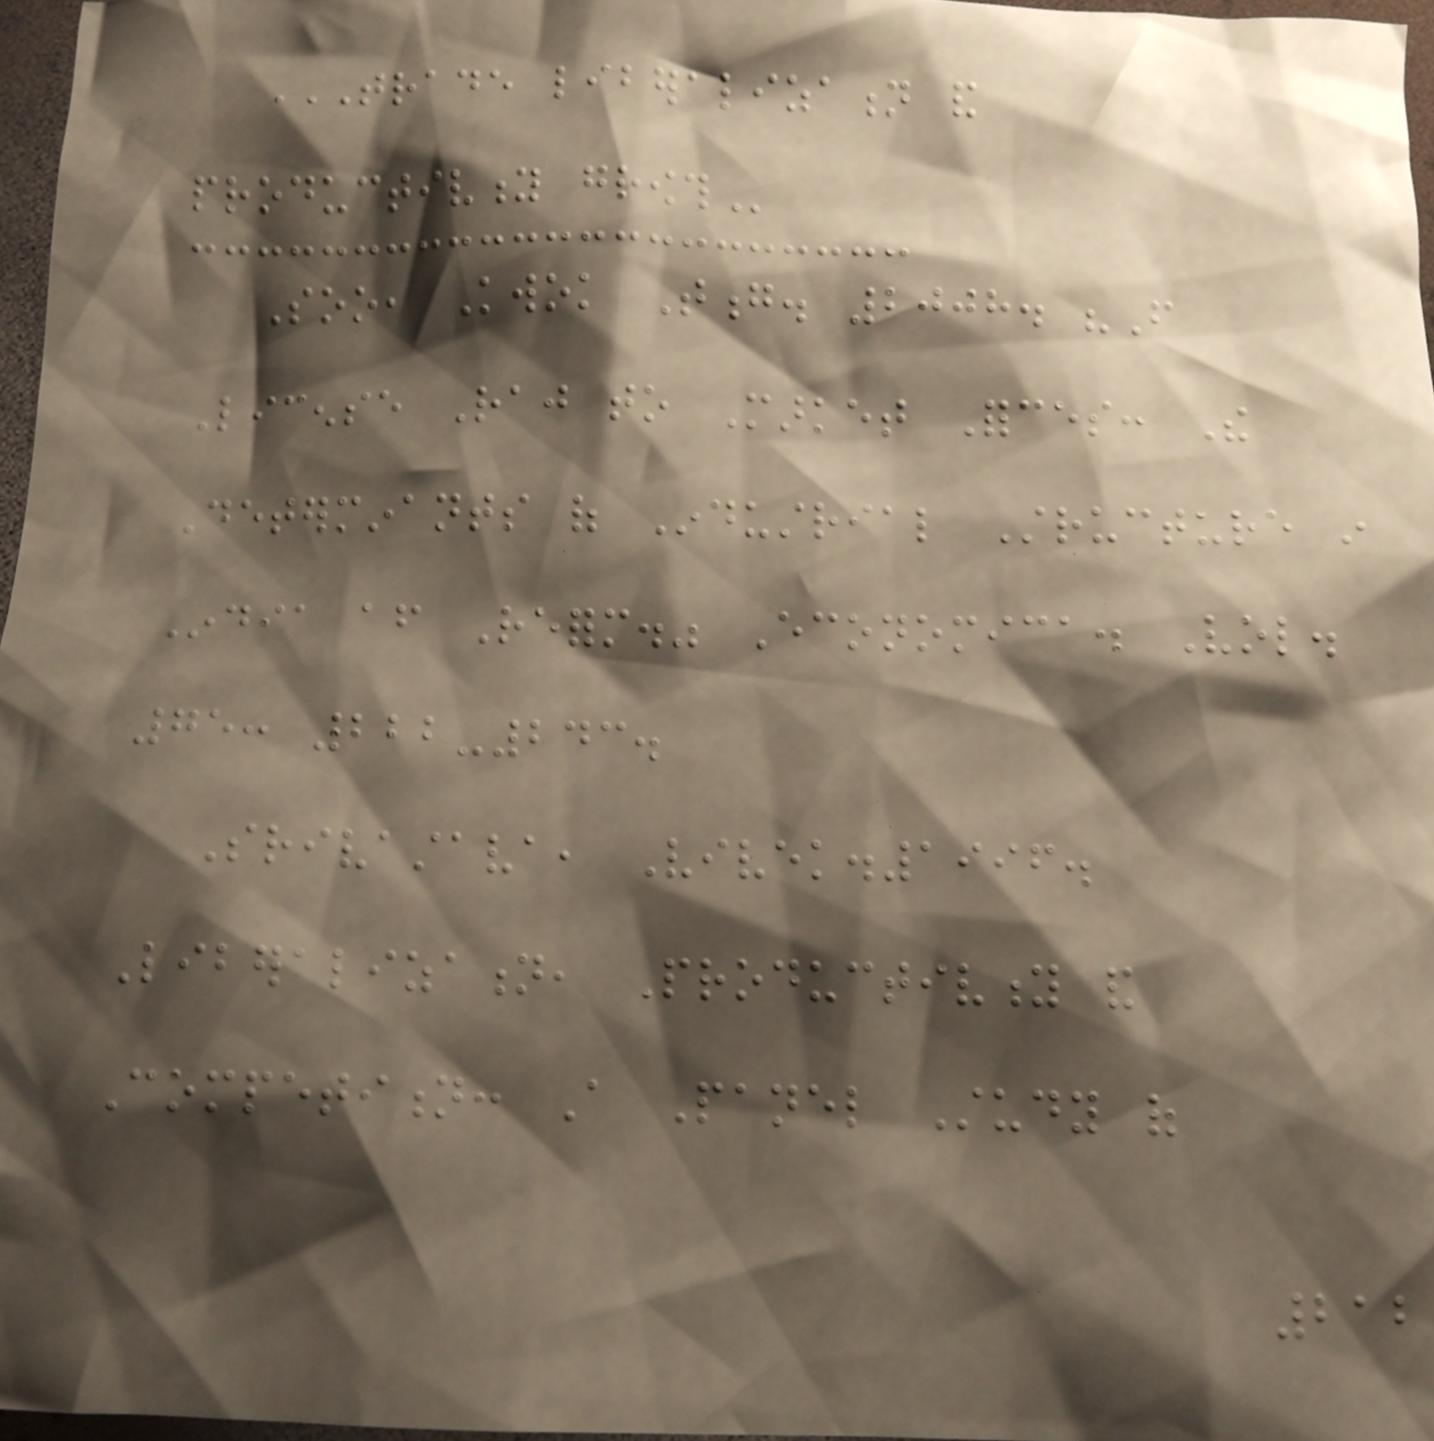TRADE LIBERALIZATION AND
PRODUCTIVITY GROWTH
Soo, Kwok Tong. 2008. "From
License Raj to Market Forces: The
Determinants of Industrial Structure in
India after Reform." Economica. Vol.
75: 222-243.
Srivastava, Vivek.1996.
Liberalization, Productivity and
Competition: A Panel Study of
212
